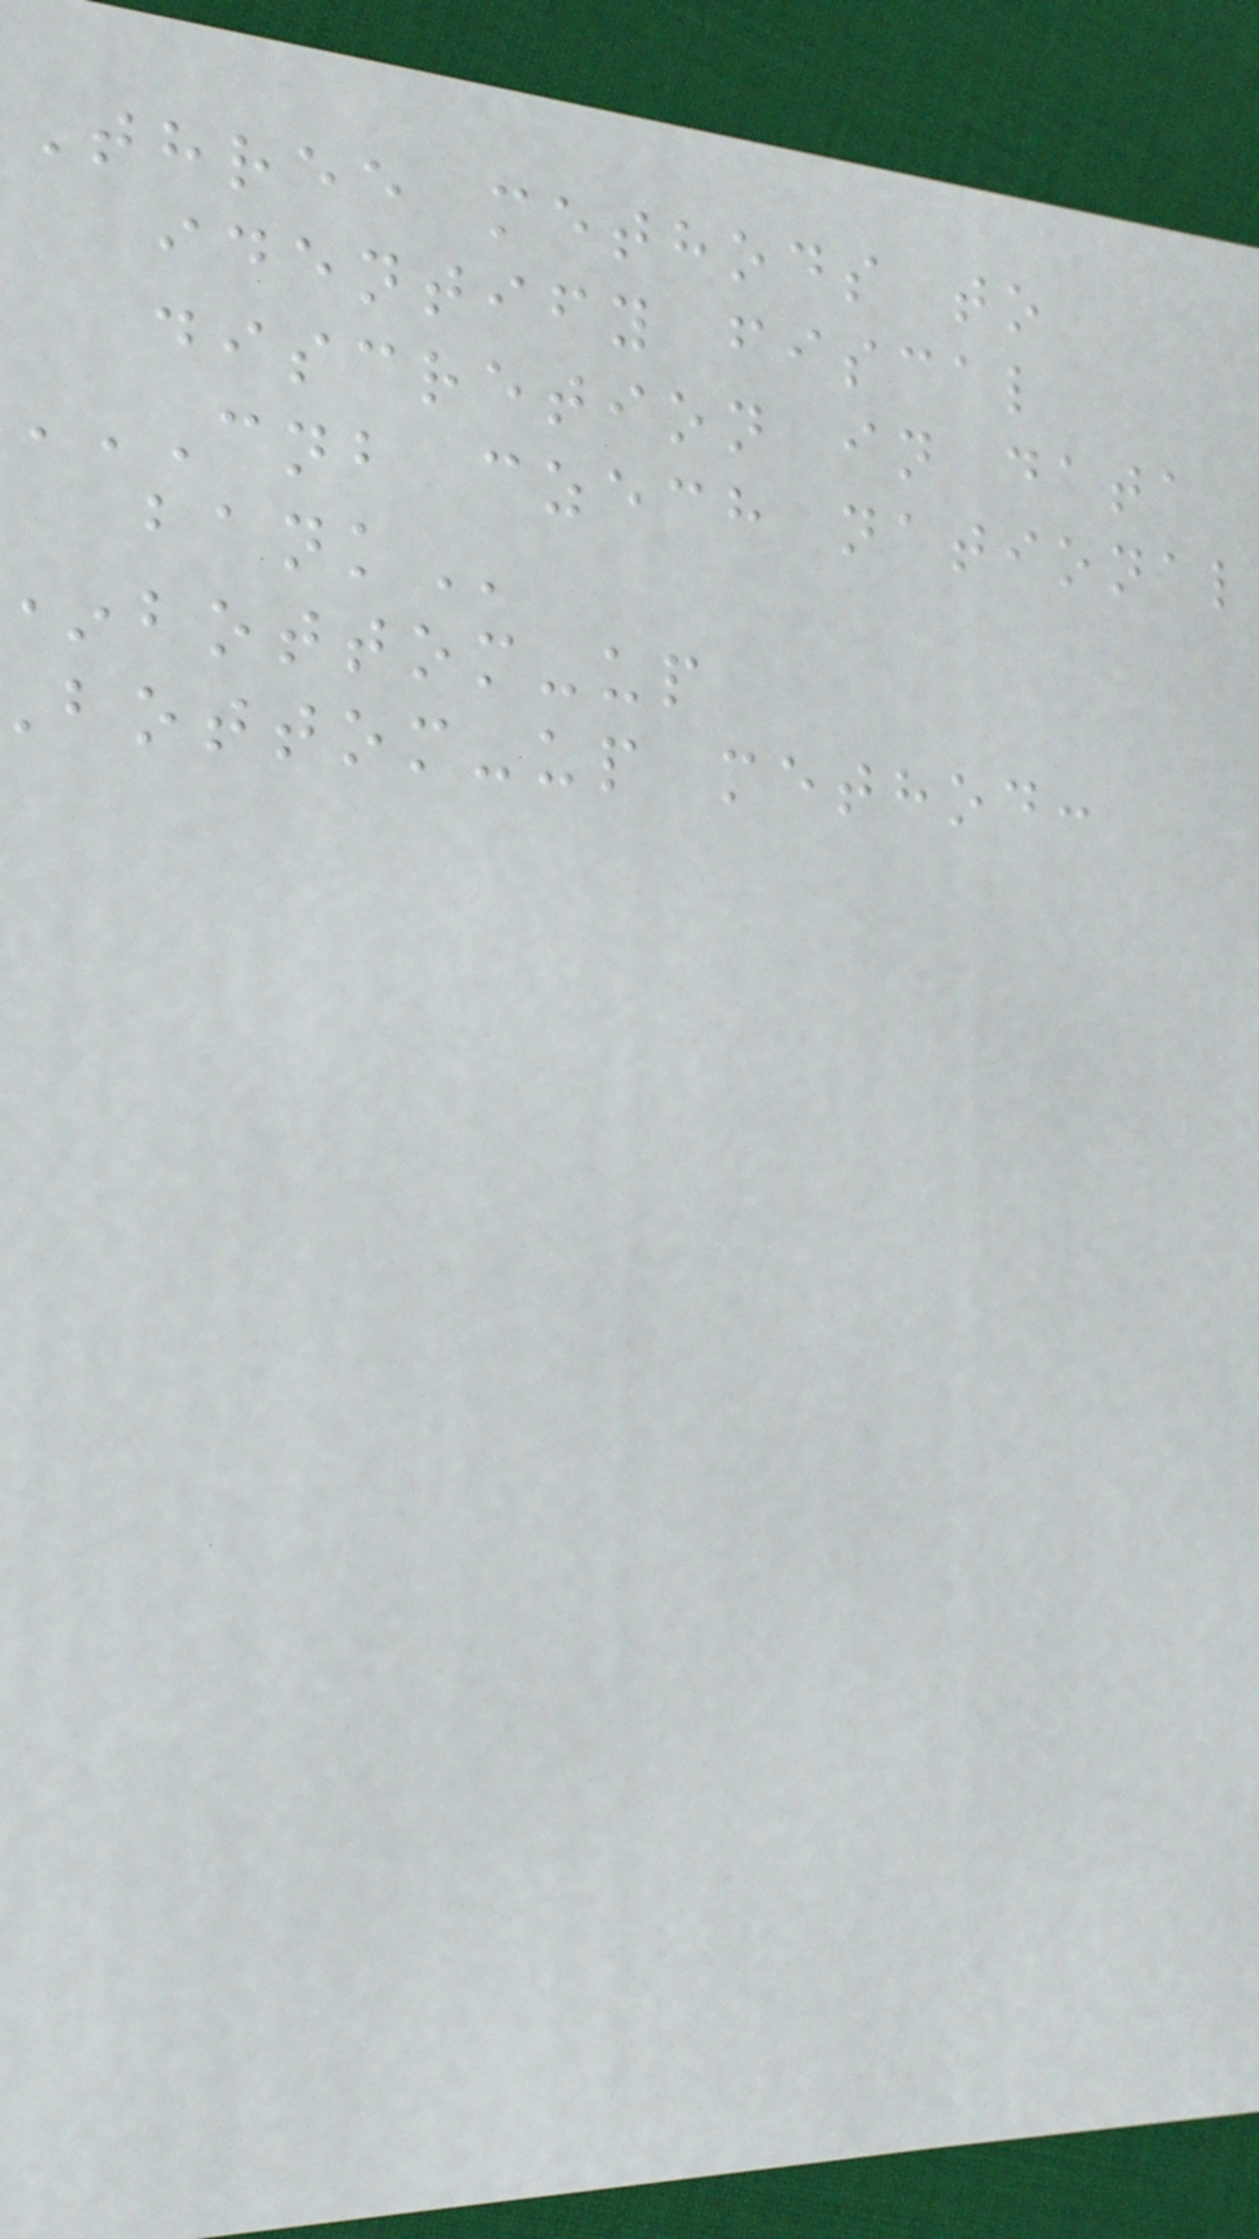Three methods to
identify fiscal
discretion in data
CNB CZECH NATIONAL
bottom-up
bottom-up method:
